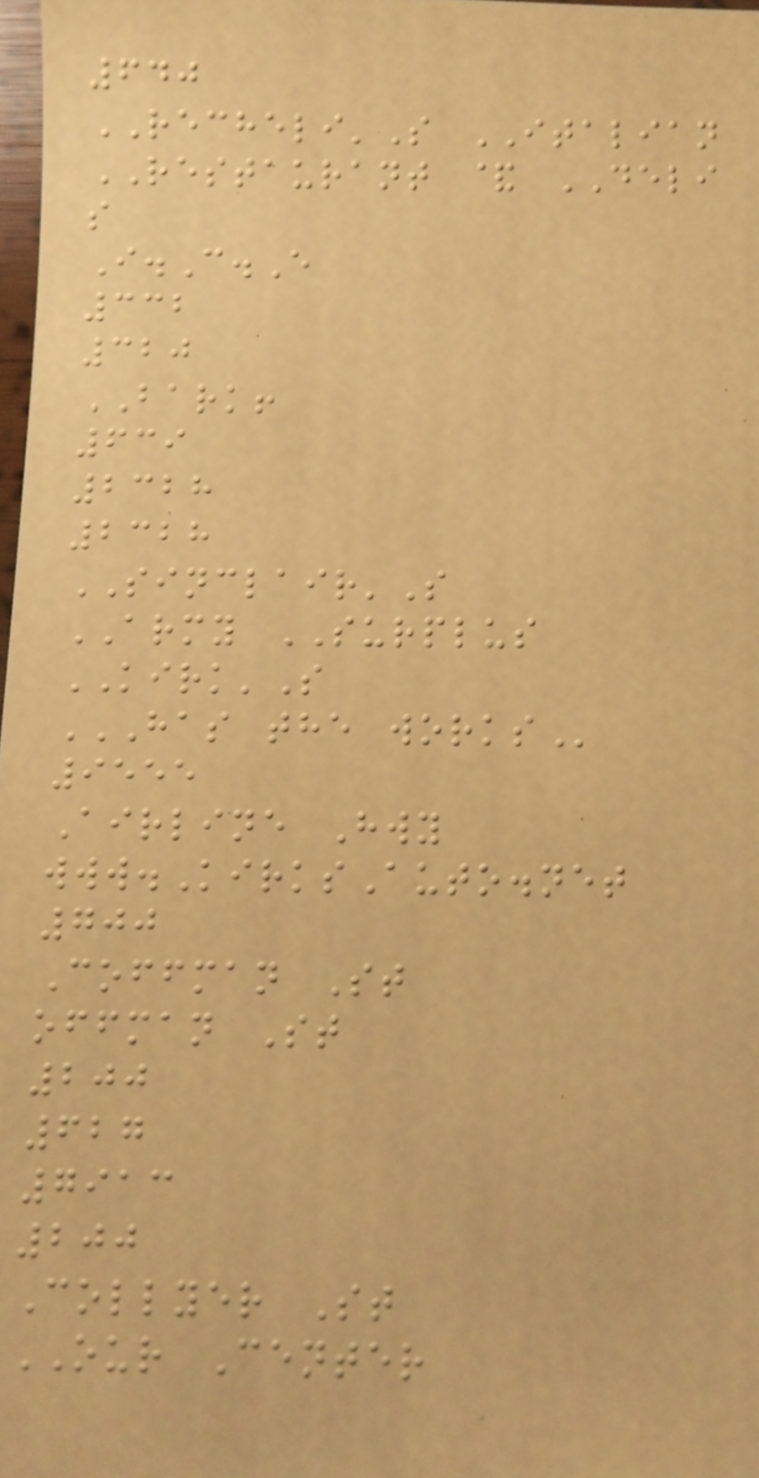640
RECHELI'S ITALIAN
RESTAURANT & DELI
s
I.C.E
332
320
BARK!
639
2328
2328
SINCLAIR'S
ARMY SURPLUS
KIRK'S
HAS THE WORKS
9555
Airline Hwy
www.KirksAuto.net
700
Coffman St
offman St
200
627
7913
200
Collyer St
OUR Center
